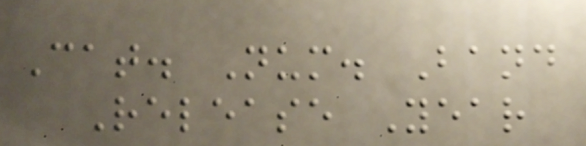Cat. Num. Band
Release Year
